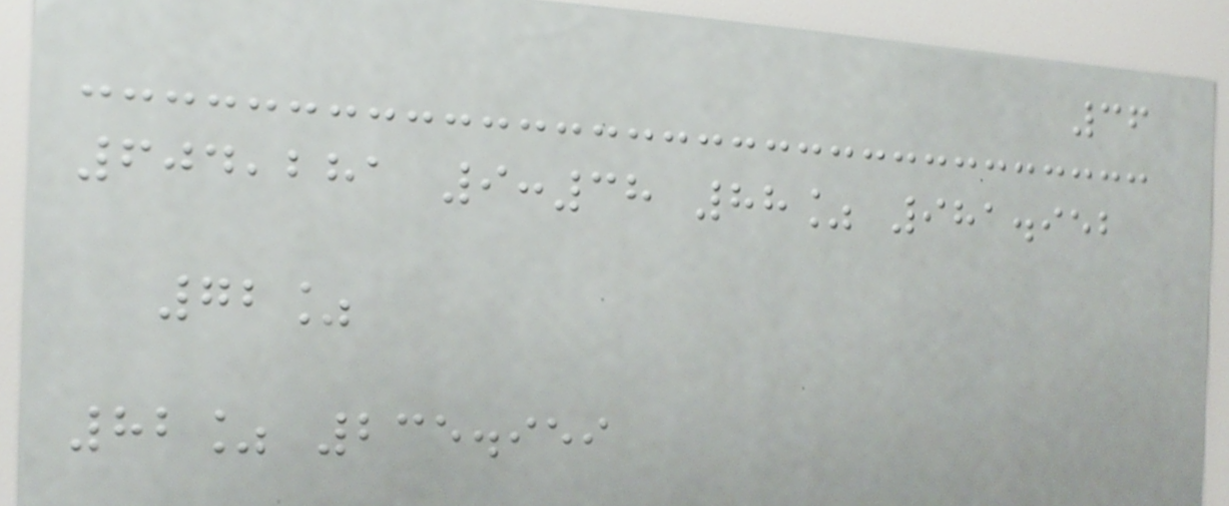36
604,281 9:38 88% 981.952
72%
82% 235.959
